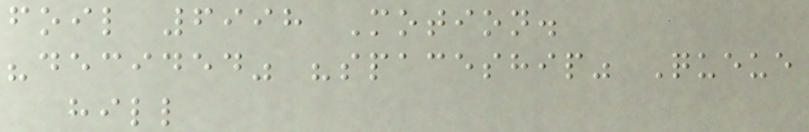foil 6998 Motion.
"decided" "spaceship" Queue
hill
